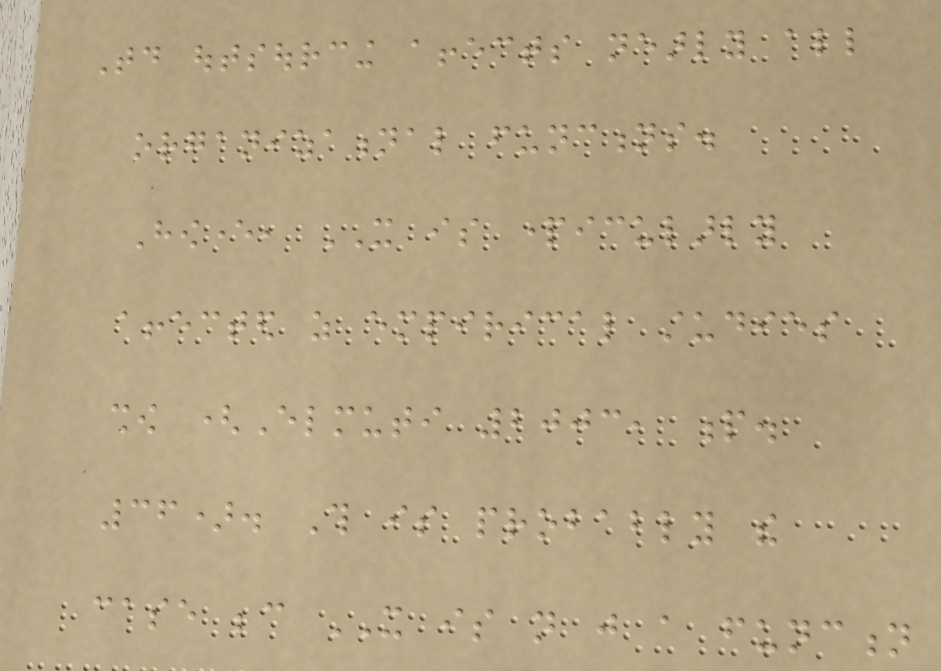Today outsourcing affects nearly all
organizational functions.
However, IT is particularly
affected as empirical studies
show (Elmuti 2003, p.
36). This is probably the
case because IT is not just a function
